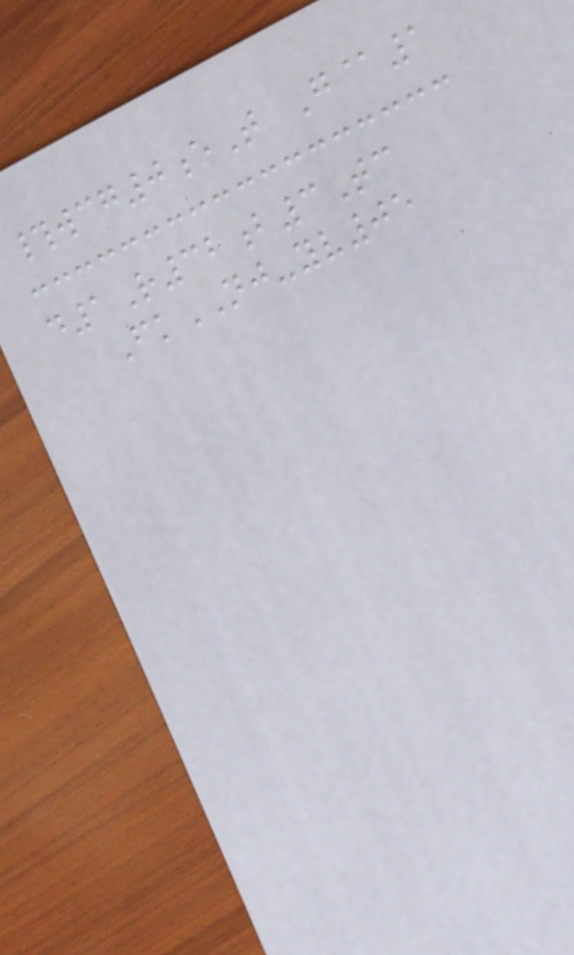#wcg0eT G@1
d1R32b3Tc
FkNJ-yv05
